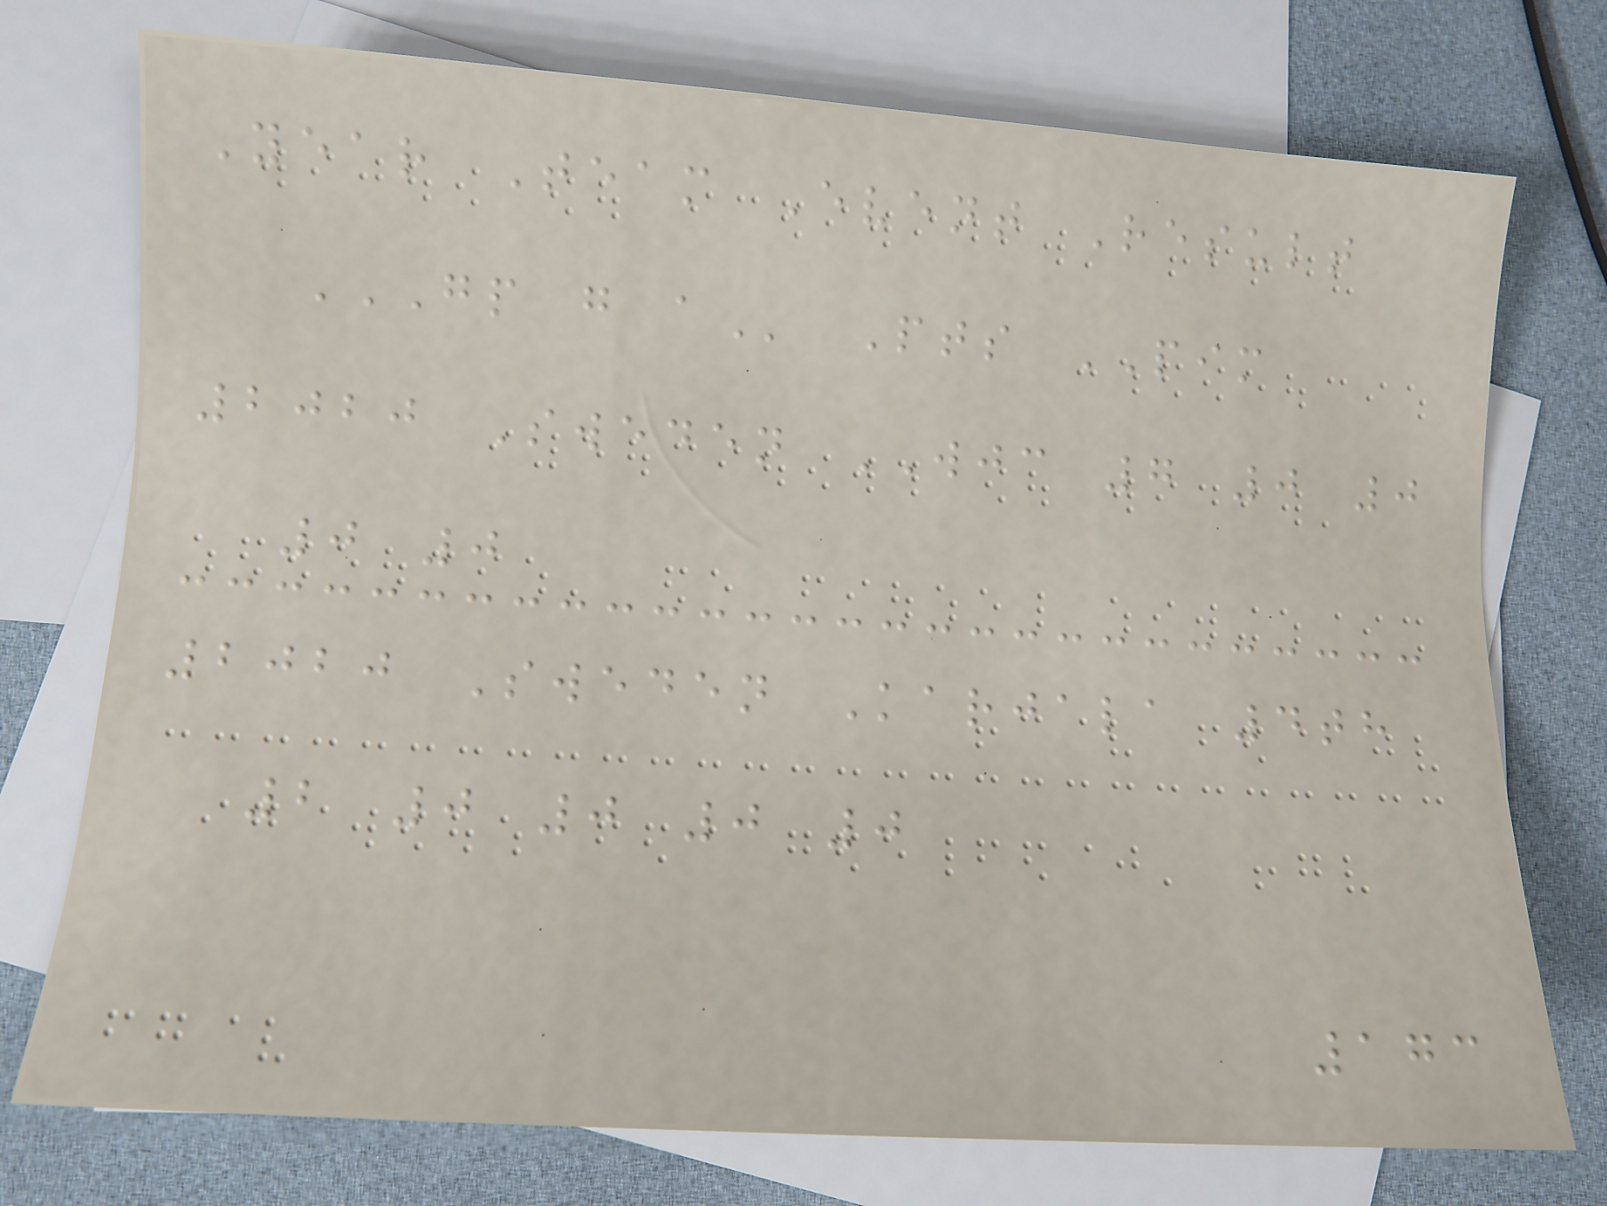Year Team Event Result
GP G A Pts PIM
2020 Sweden WJC 7 0 0
0 0
2020 Sweden Karjala 4th
2 0 0 0 0
173
